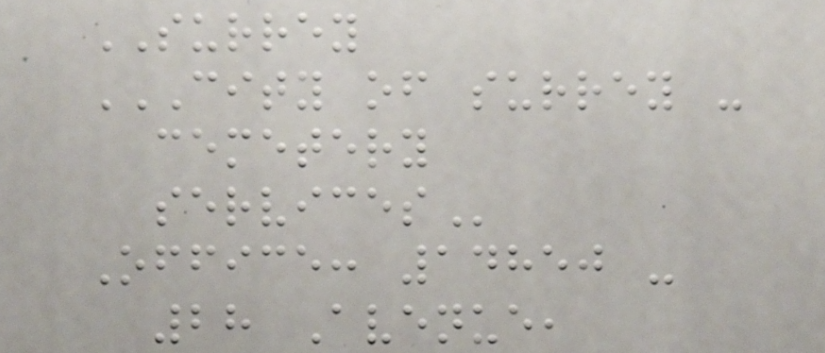SURREY
CITY OF SURREY -
CEMETERY
SERVICES
Office: 14850 -
28 Avenue,
